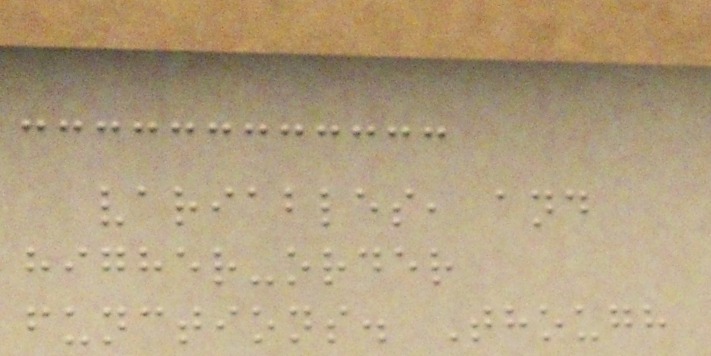variables, and
higher-order
functions. Though
